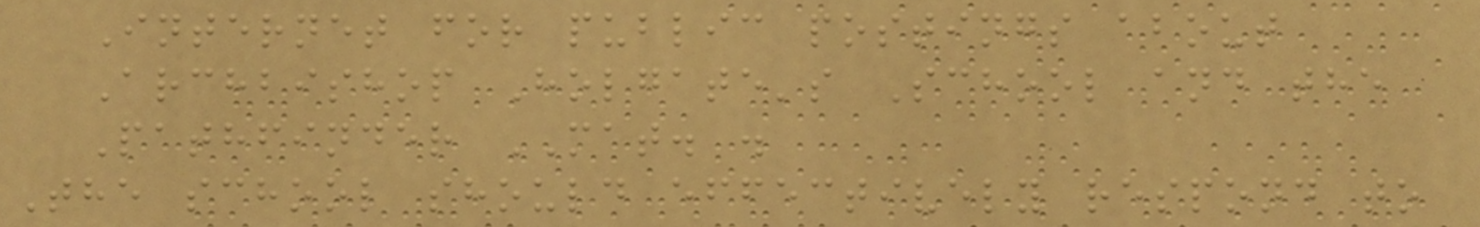Internet for public postings about
Archbishop Holgate's School and the
Pathfinder MAT. .
The school should effectively respond to
